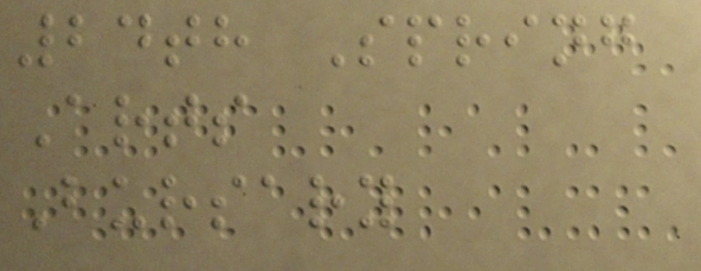24th Spring
Arts
Bursary
